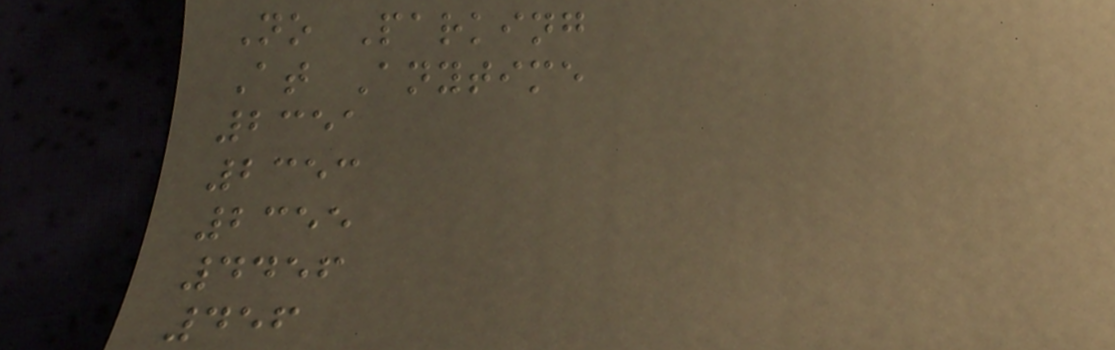No Parking
At Anytime
2351
2353
2355
4456
456
